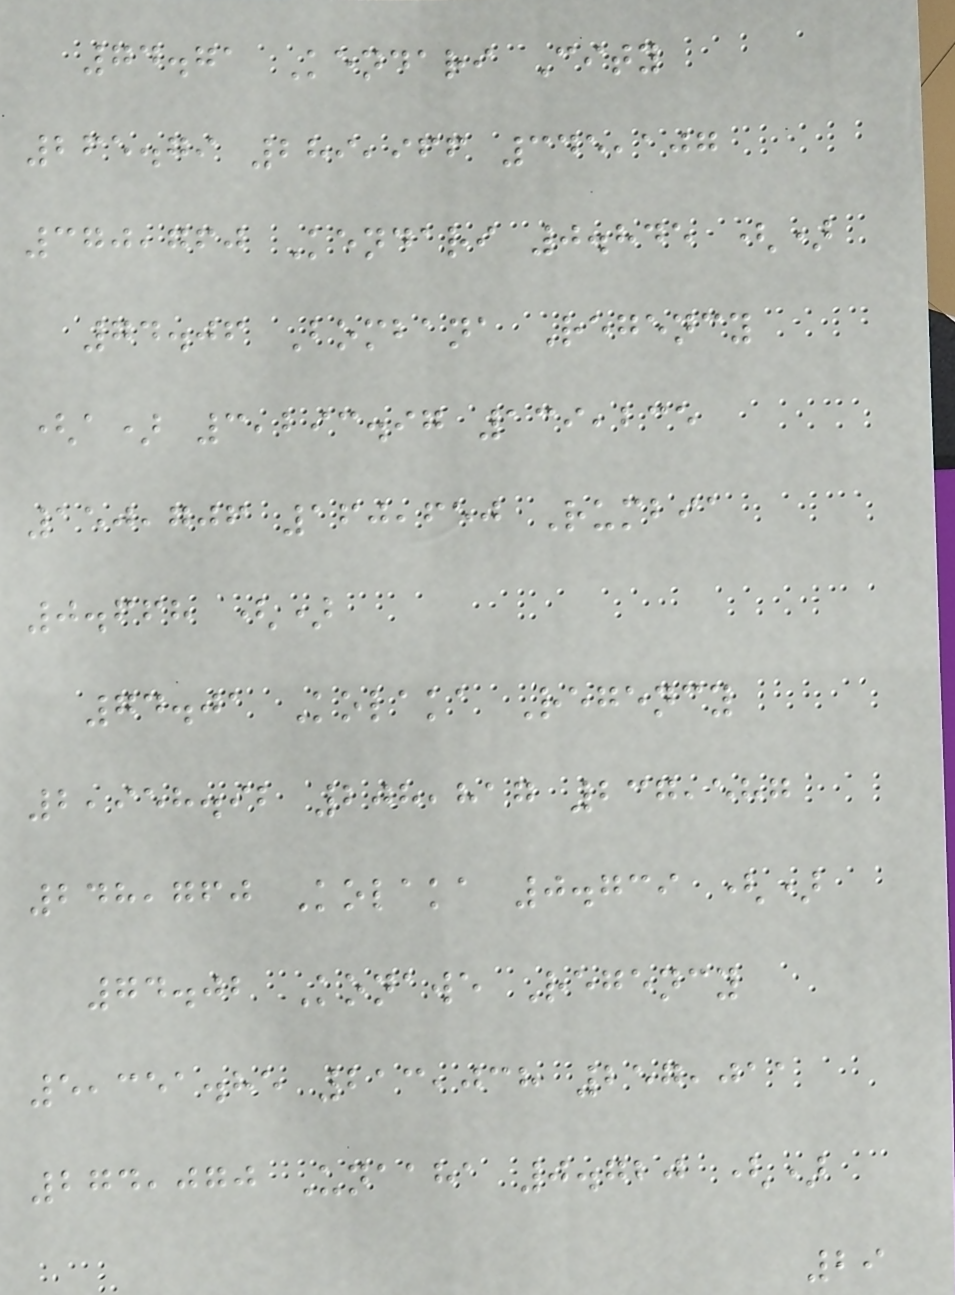74.71 Kendari City
265.79 289,966 345,107
370,760 Kendari 0.845 ()
74.06 Bombana Regency
(a) 3,293.97 139,235
150,706 160,650 Rumbia
0.668 ()
74.01 Kolaka Regency
2,958.92 208,817 237,587
248,760 Kolaka 0.739 ()
74.02 Konawe Regency
5,351.85 213,038 257,011
274,070 Unaaha 0.720 ()
29
